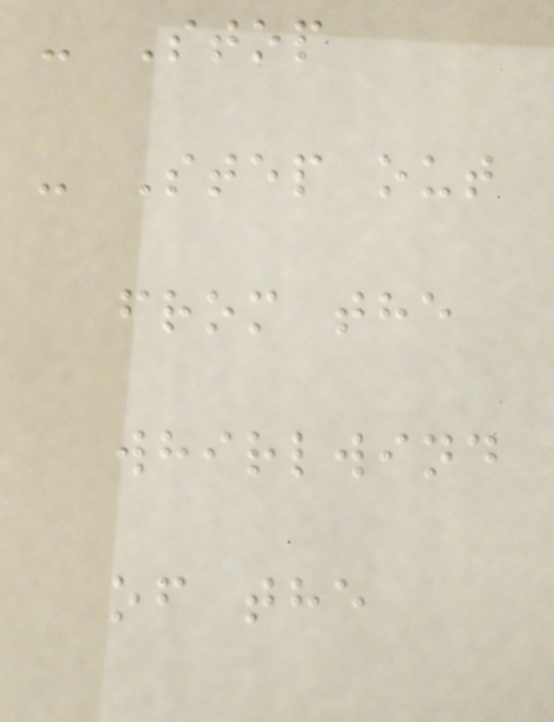- Stop
- Step out
from the
whirlwind
of the
